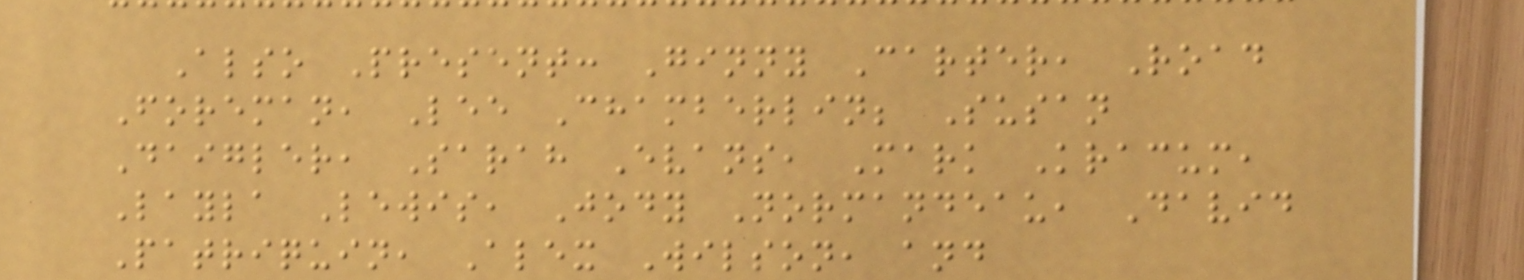Also Present: Ginny Carter, Road
Foreman, Lee Chamberlin; Susan
Daigler, Sarah Evans, Mark Kracum,
Layla Lewis, Jody Normandeau, David
Patriquin, Alex Wilson, and
